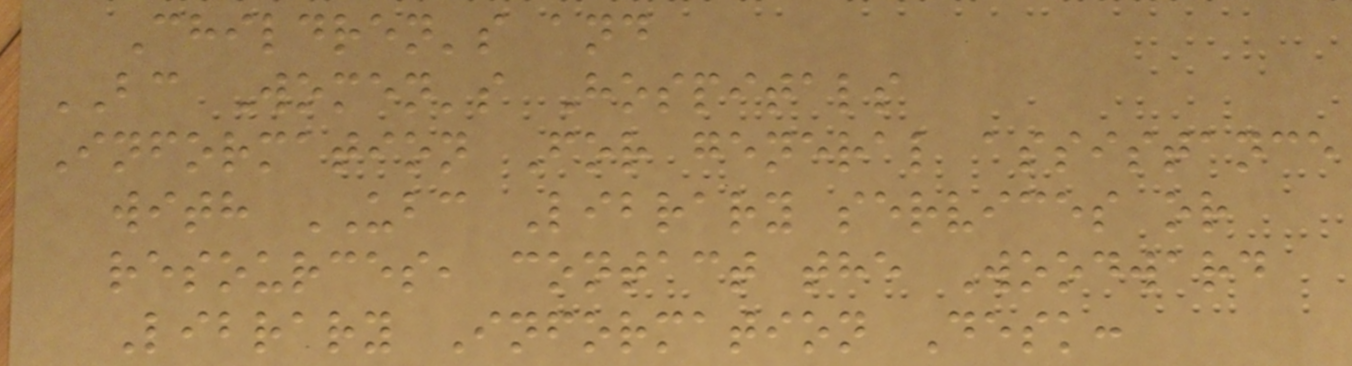Children's and
BC Women's Hospitals
Information For general assistance
with UBC Library services or
resources, contact the Woodward
Library Information Desk:
